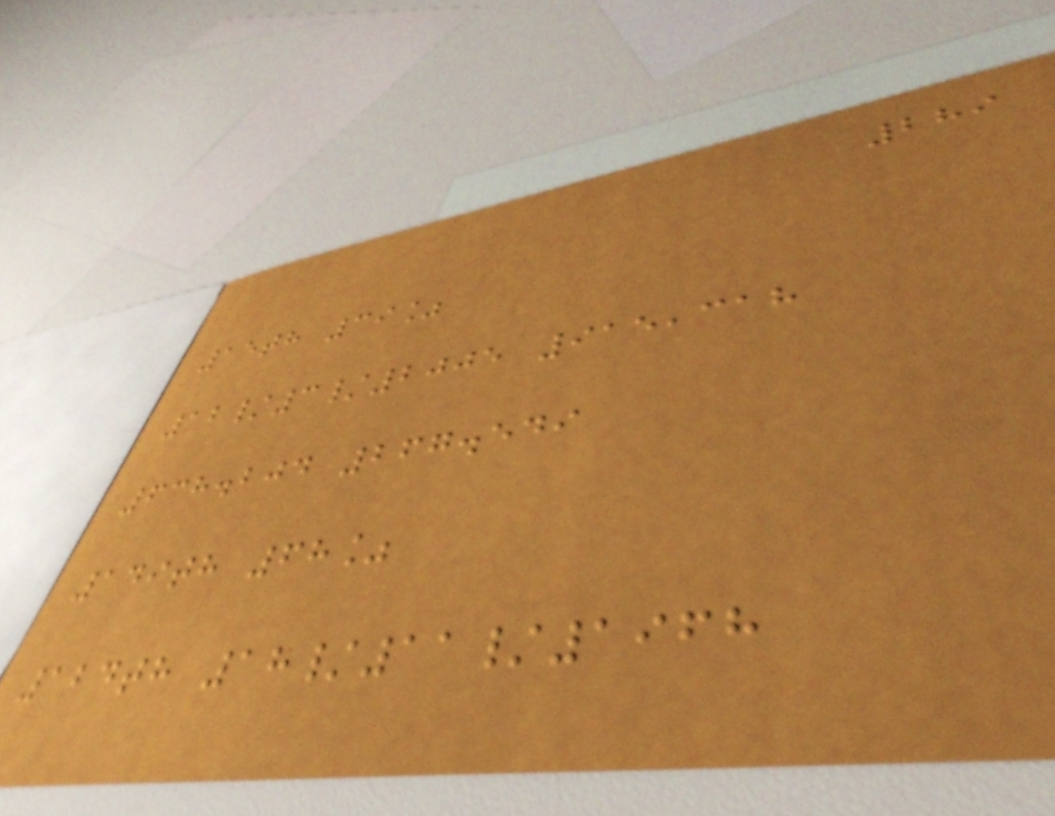289
15th 39%
12/3/2005 915,318
638.204 267.549
149th 68%
124th 18/11/1968
